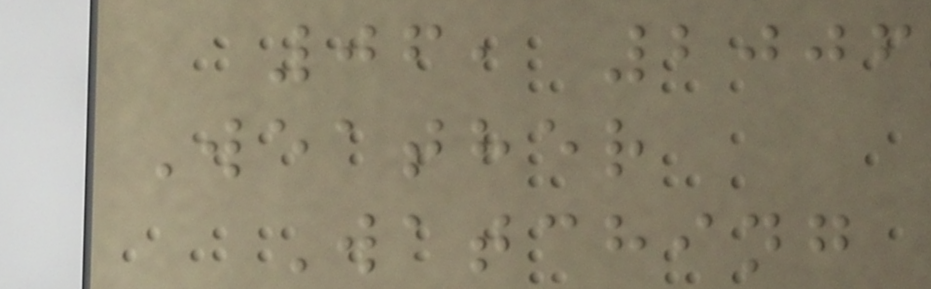06, 2006
Weather
Watching
